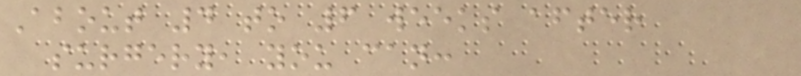About 4 to 6 weeks after
surgery, you can:
